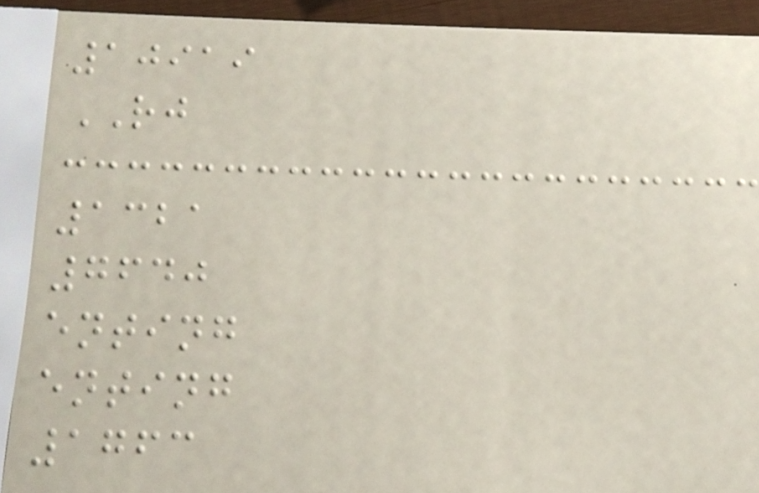10919
RJ
1321
7640
enting
enting
1763
